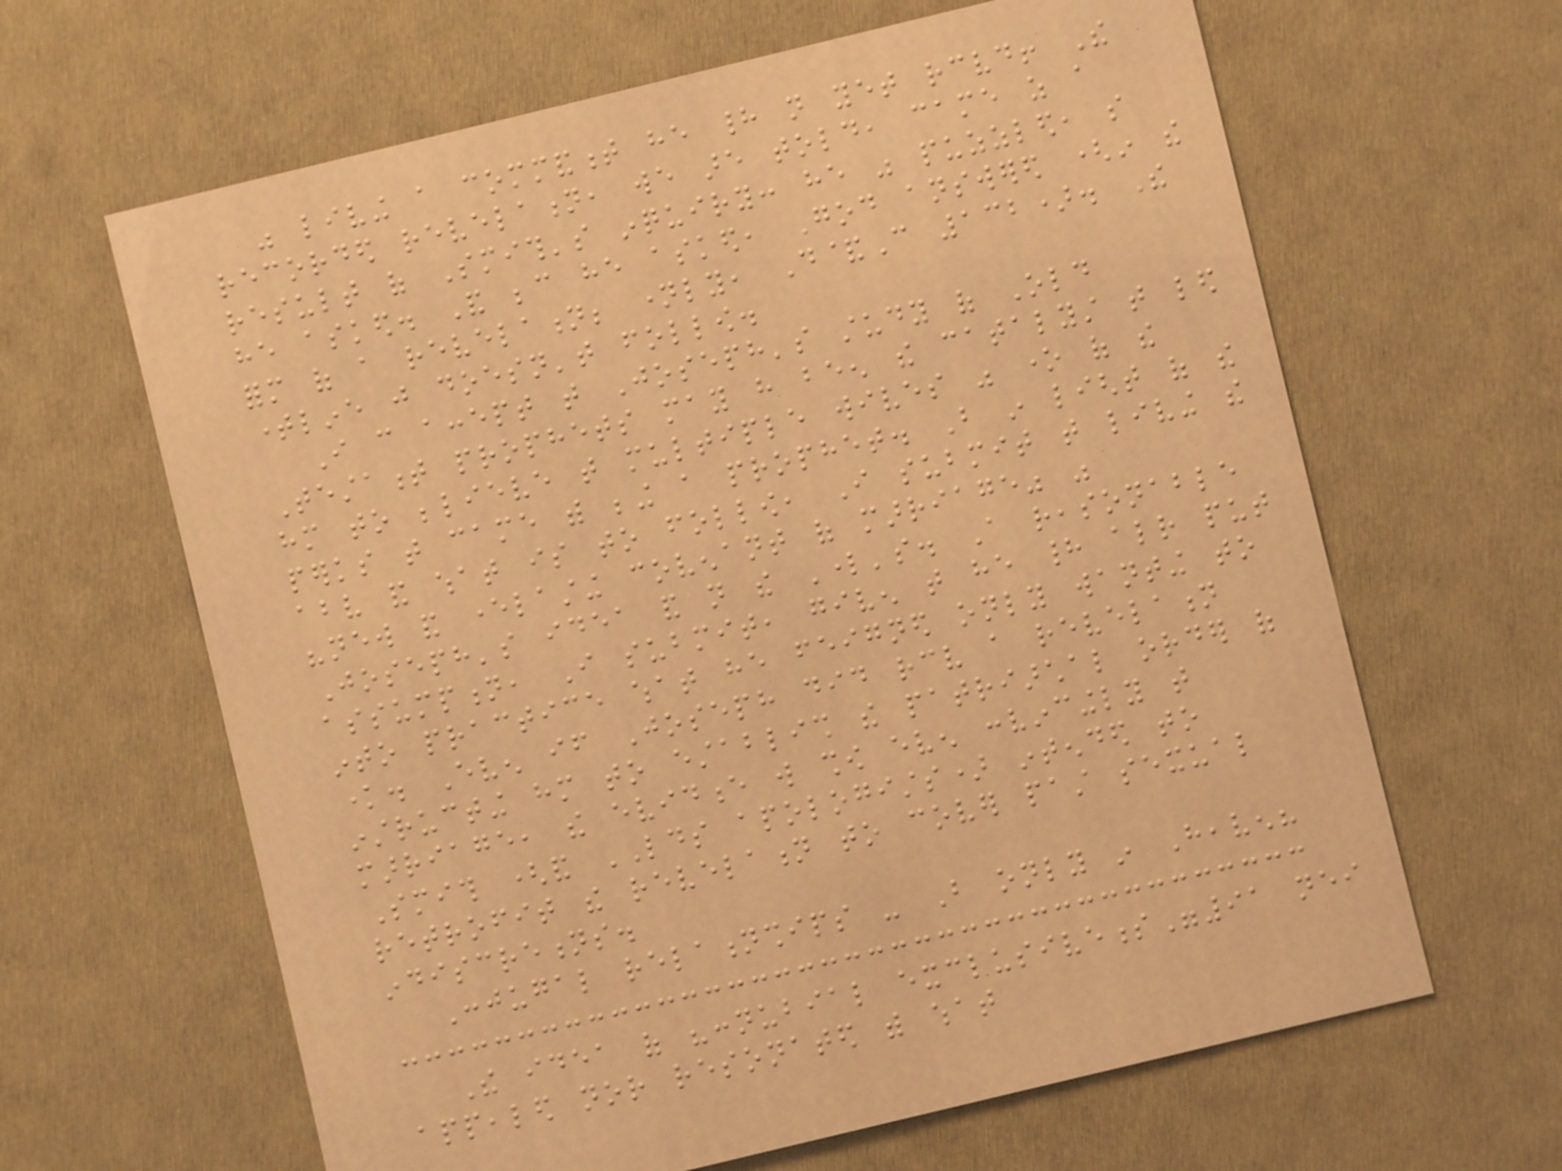was living a commandment he had not yet received! The
recorded revelation, we are told, came as a
result of Smith's inquiry: he was puzzled, so
he asked. And because he asked, God answered (in the
form of a revelation; namely, D&C 132). The
timeline just doesn't follow.
I can accept that Joseph's study of Old
Testament prophets may have been the catalyst that led
him to believe that multiple wives was one of the
perks that came with being a prophet. But in light of the
above and what is to follow, I submit that living the
"new and everlasting covenant of marriage" was
Joseph's idea and not the Lord's. A reasonable
assumption, I submit, given that he had already put
into practice what he feigned only wanting to
know. Even if Joseph did receive a revelation
instructing him to establish the patriarchal order of
marriage, the evidence will show even convincingly that
Smith (and LDS apologists) intended to
retrofit the revelation to cover past sexual
indiscretions.
Conjugal relationships - But only in Heaven?
The idea of "connubial exclusiveness"91 neither
appealed nor resonated with what
